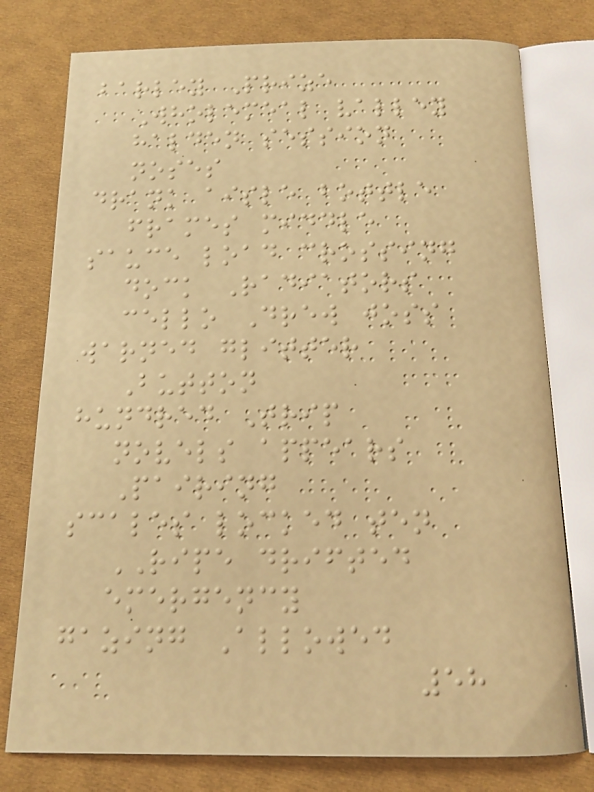barley Prize
Wholemeal valley
halden session
noses
drank aisle bottle
frames middle
sauce load crossing
dock Radiators
cello Drew joss
warned glitter
Button
hundred Trip
novels appears
Pairing
scales locked ten
RIPE drifted
emergency
gazing Allowed
58
